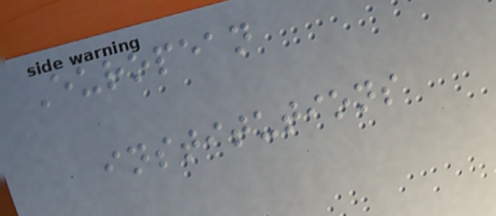European
institutions
